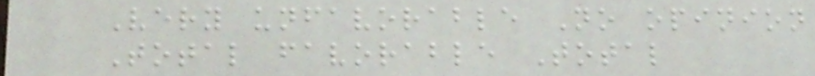Very unfavorable No opinion
Total favorable Total
